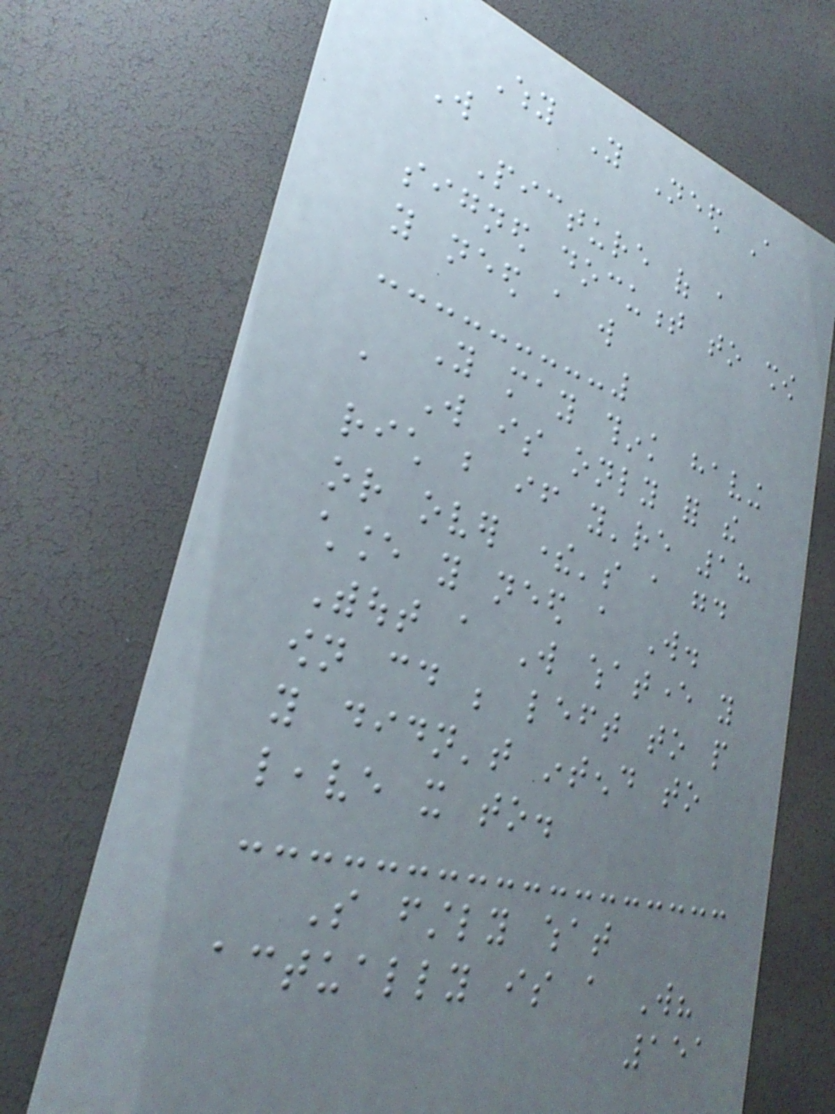Why You Need A
Will
Picture of a
signed document to show
you need a will
You may think having
a Will is only for the
rich but if you're 18
or over there's a good
chance you need a Will.
Without a Will whatever you
own could be left to people
you didn't intend to
leave it to.
So firstly what
actually is a Will?
151
